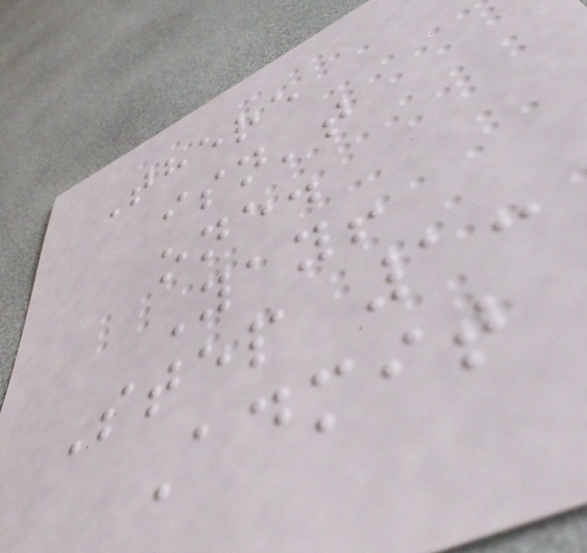There
isn't
one.
Yay!
Step 1:
Admit
